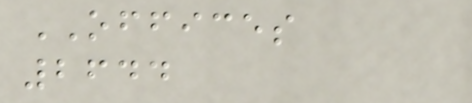OFFICES
2644
